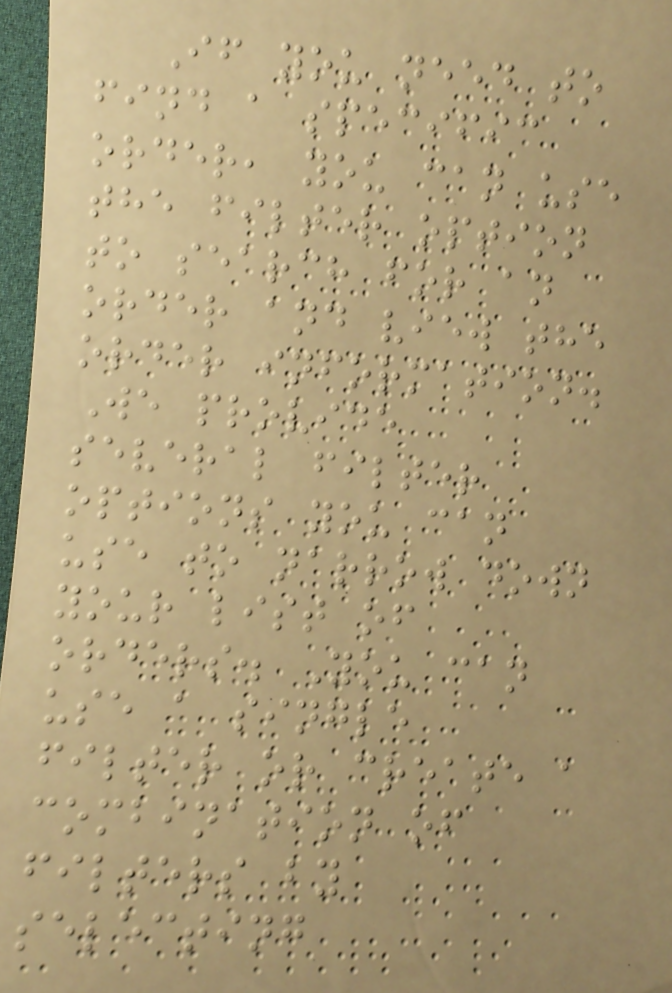If you need to
find a specific
order, you can use
the filter option
to search for an
order and view the
order information.
We provide
several filter
options you can
use to narrow down
your list of
orders. You can
use a single
filter or create a
combination of
filters by
selecting
